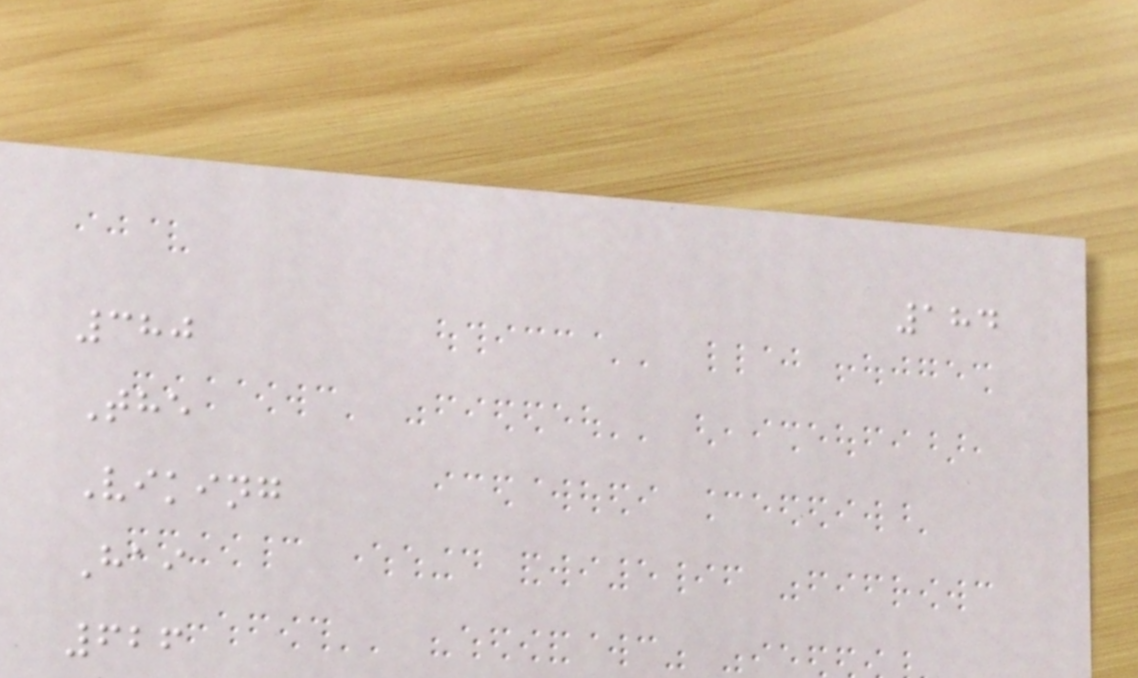184
380
The
Viking
Hai
626
